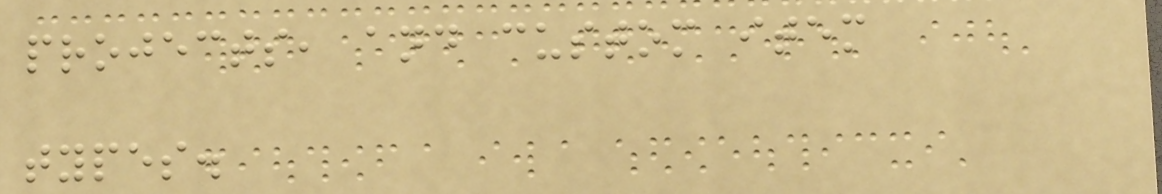projects, and custom item
types.
